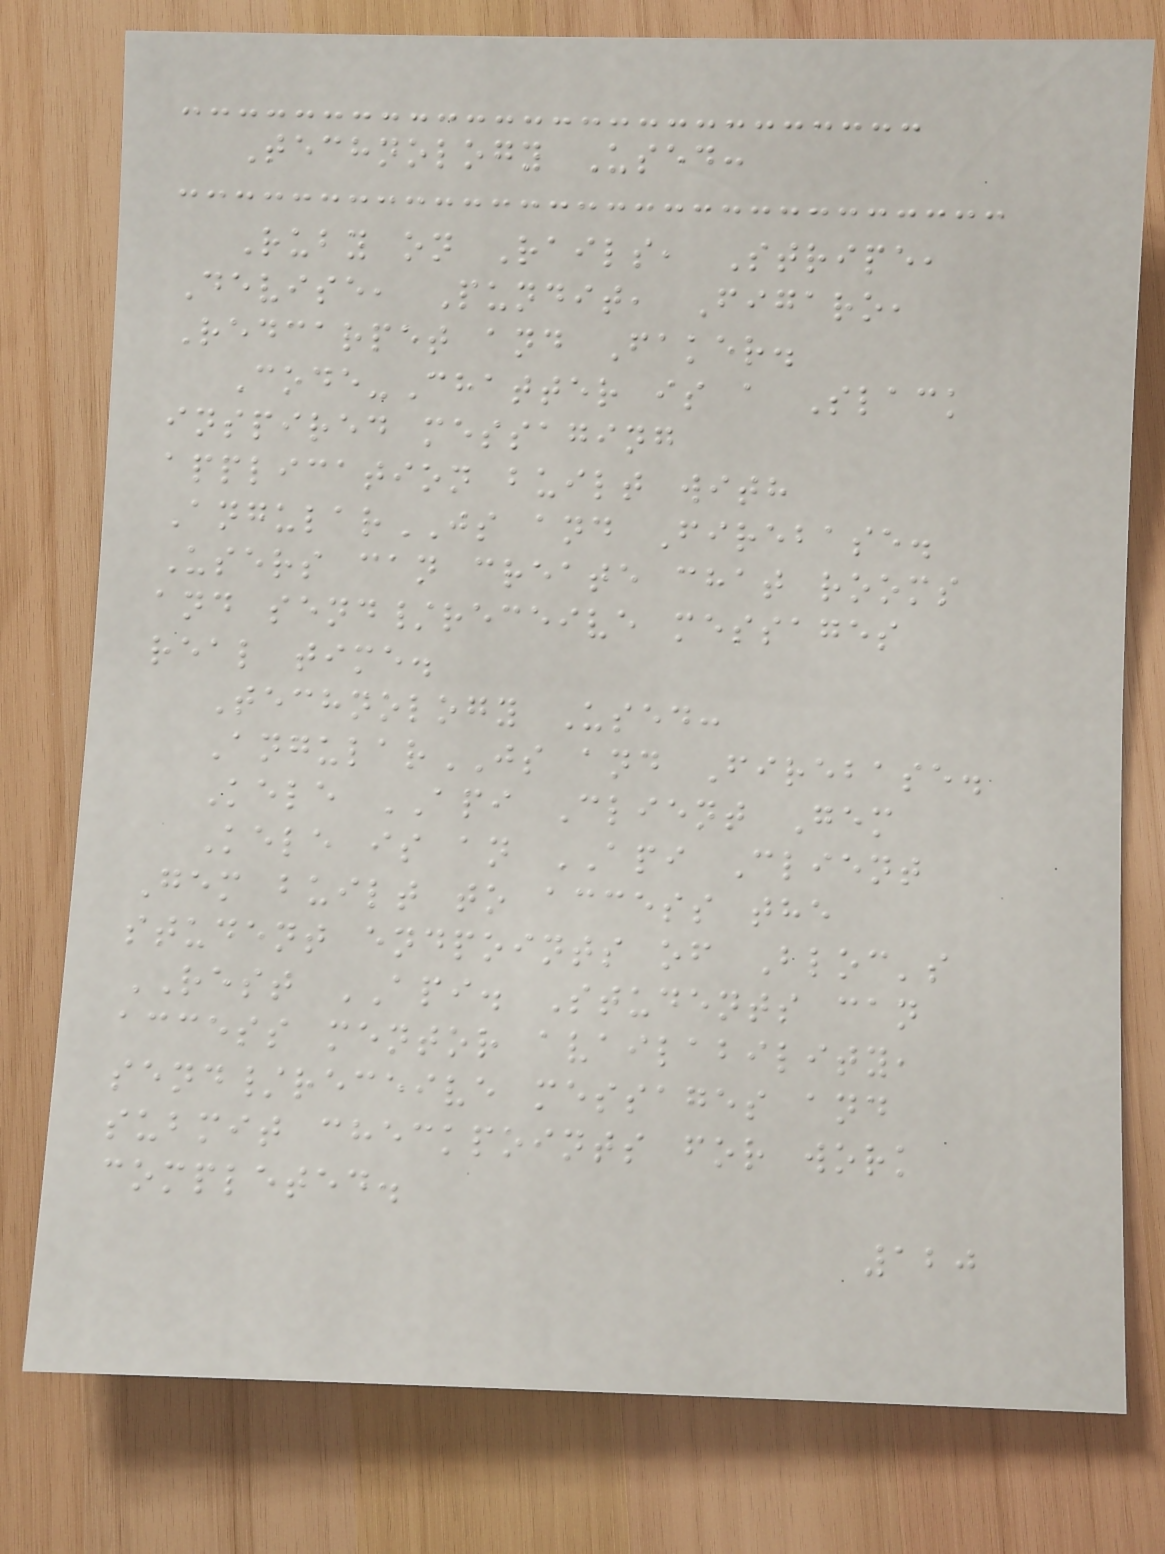Technology Used:
Ruby on Rails, Stripe,
Devise, Pundit, Figaro,
Redcarpet and Faker.
Code-Chatter is a Slack
inspired messaging
application built with
AngularJS and Firebase.
Users can create chat rooms
and send/receive messages
real time.
Technology Used:
AngularJS and Firebase.
Kele API Client Gem
Kele is an API Client
Gem built to access the
student endpoints of Bloc's
REST API. Students can
access mentor availability,
send/receive messages and
submit checkpoints for work
completed.
120
